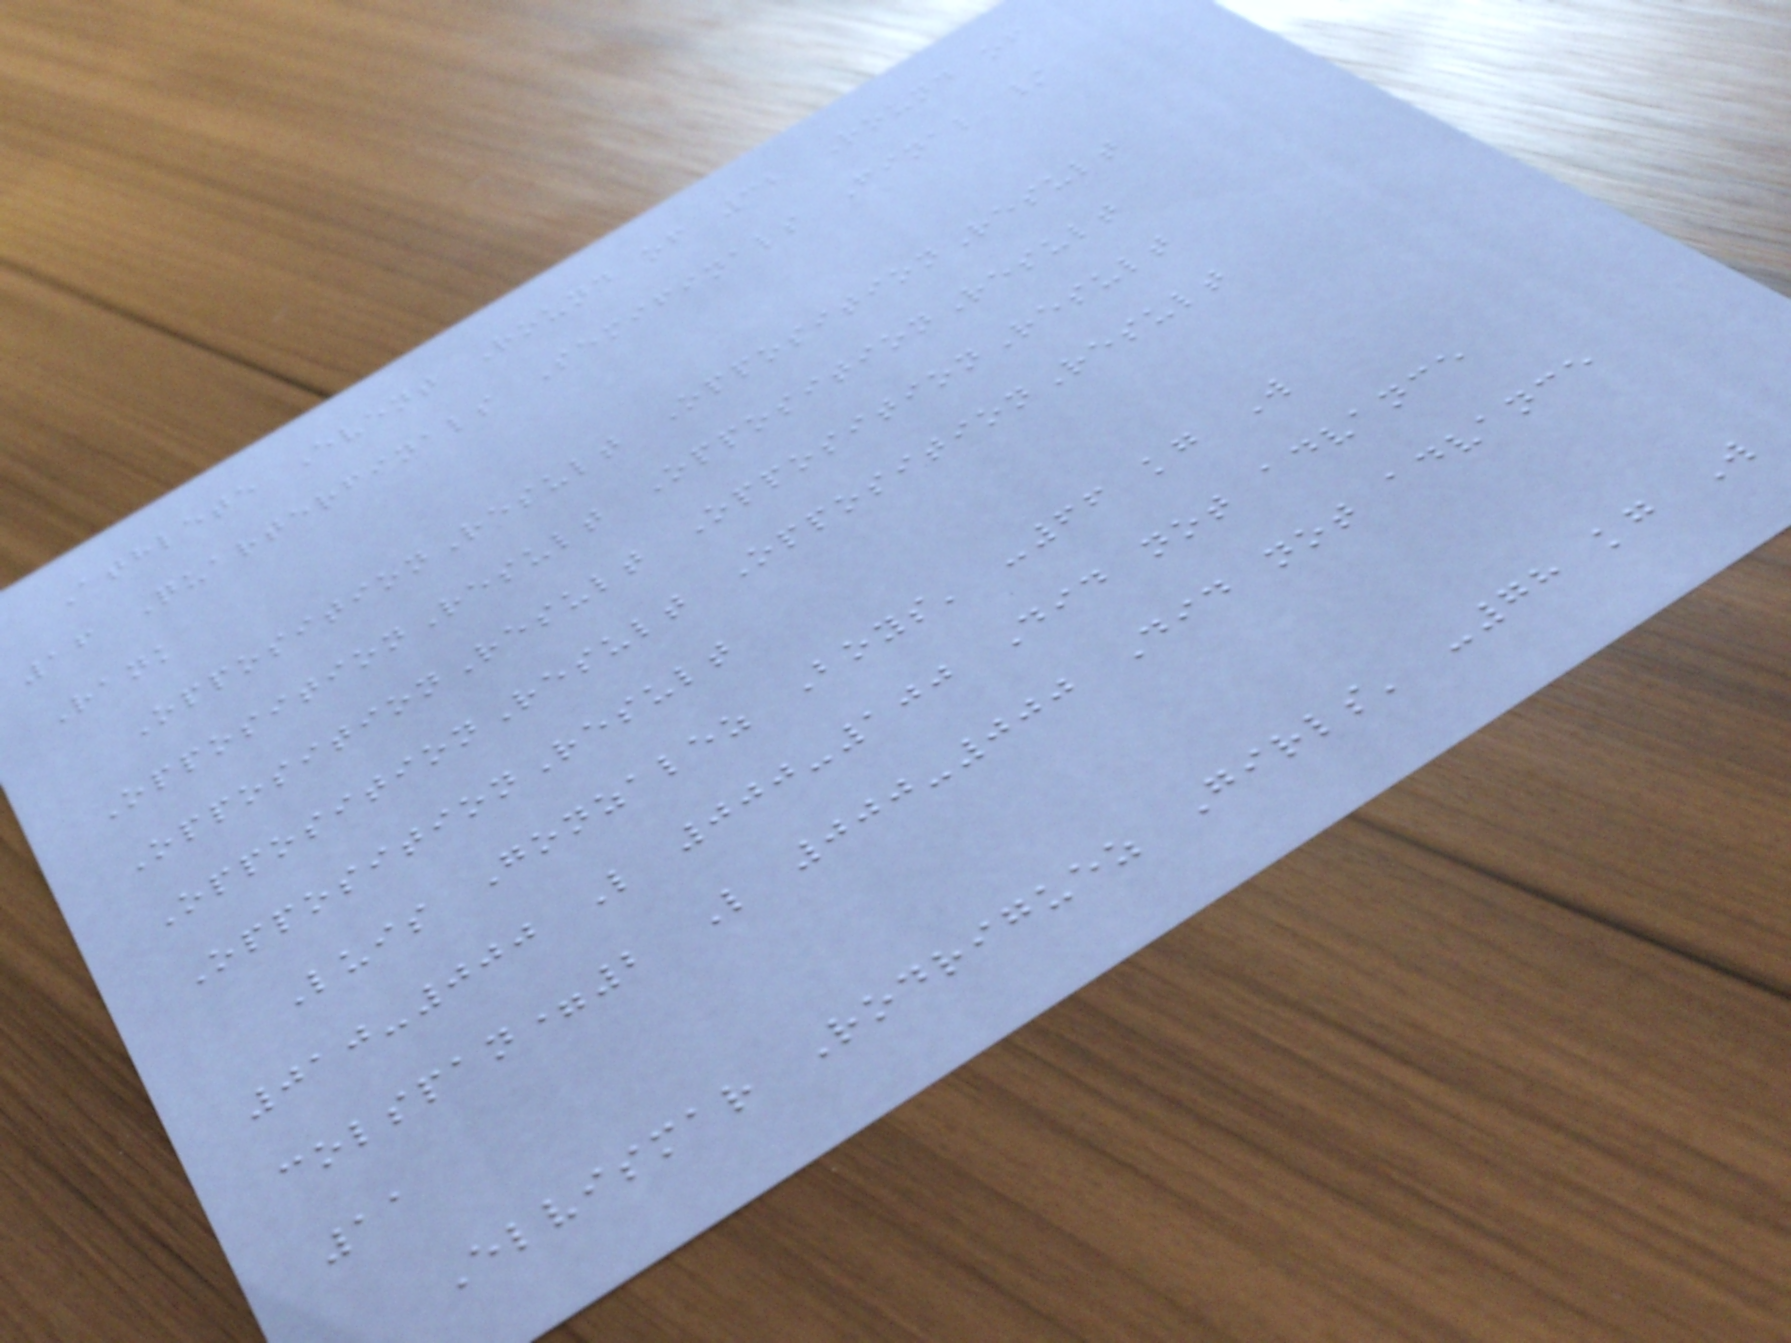Athlete Event Round of 32 Round of
16 Quarterfinals Semifinals Final /
Rank
OppositionResult OppositionResult
OppositionResult OppositionResult
OppositionResult OppositionResult
OppositionResult OppositionResult
OppositionResult
Luis Gonzalez Boys' -66 kg W
010-000 L 000-100 Did not advance
colspan=2 L 000-000 Did not advance
11
Elvismar Rodriguez Girls' -78 kg W
